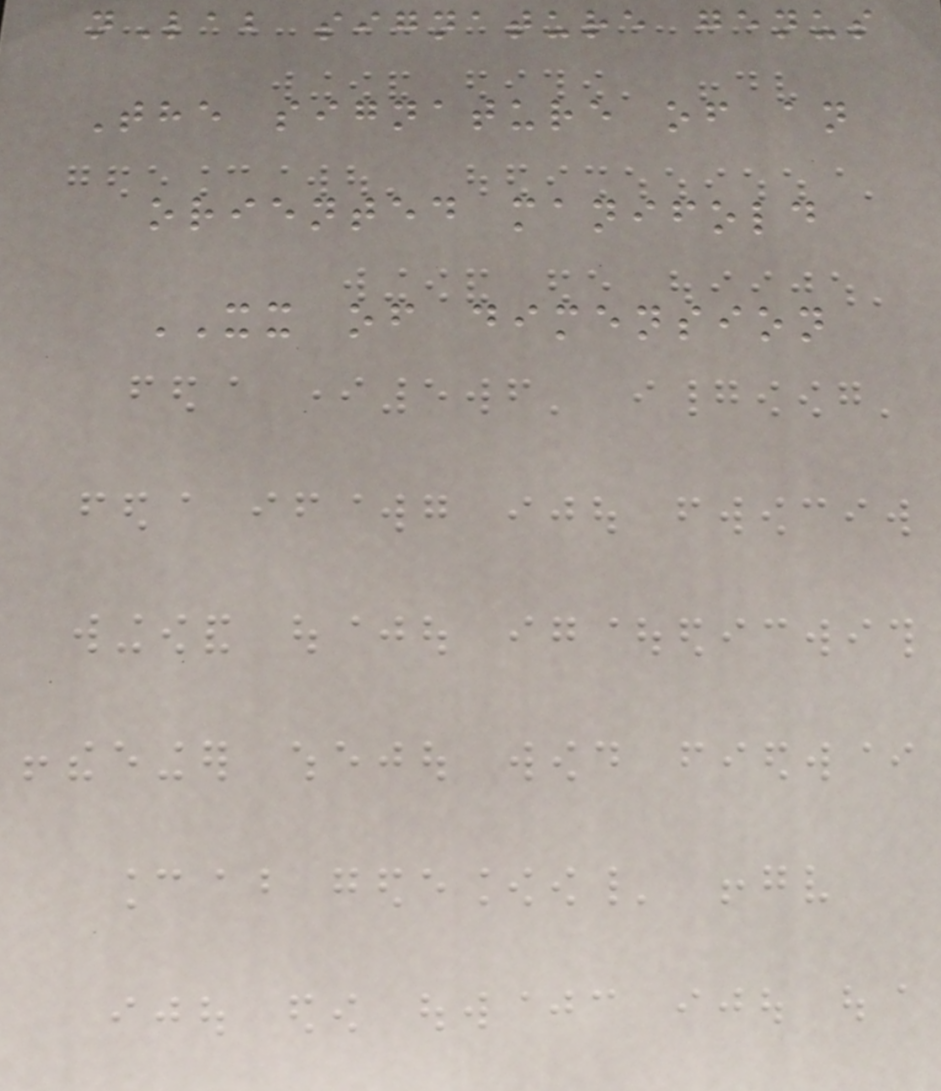nLab signature genus
The signature of an
oriented manifold
XX of dimension
